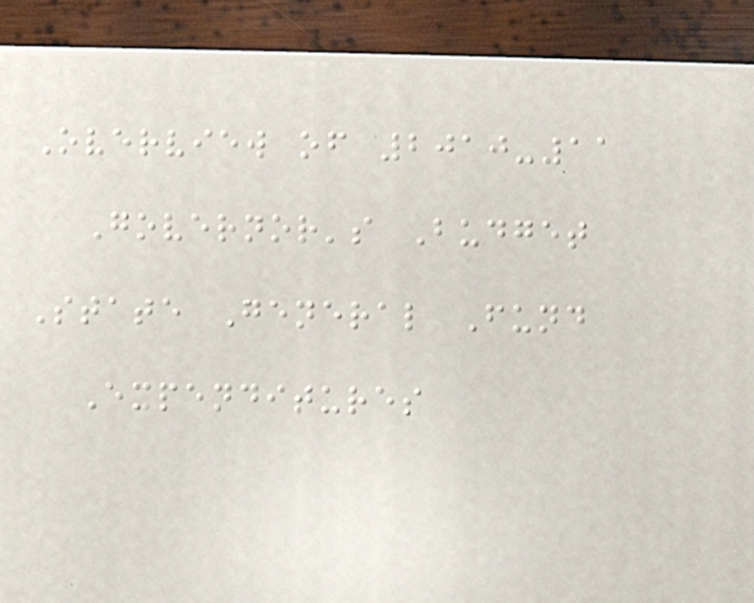Overview of 2010-11
Governor's Budget
State General Fund
Expenditures
